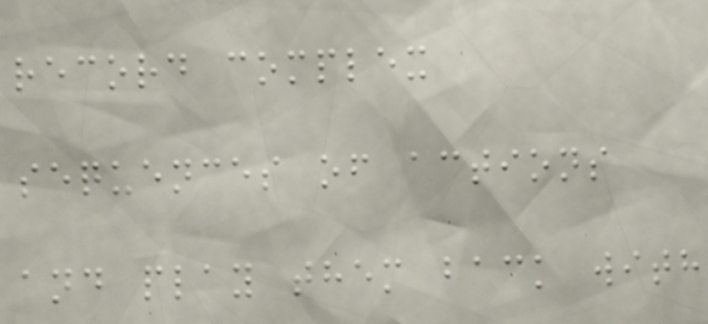record complex
sequences of actions
and play them back with
